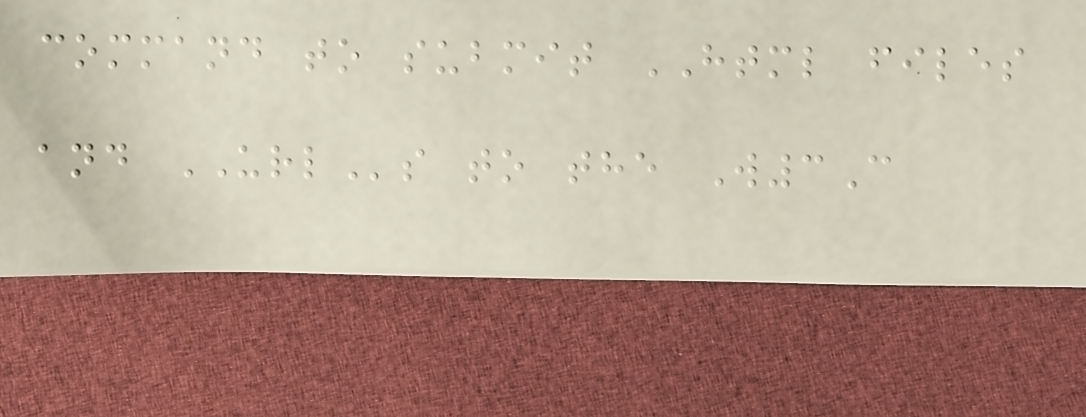command to submit HTML files
and URLs to the W3C
